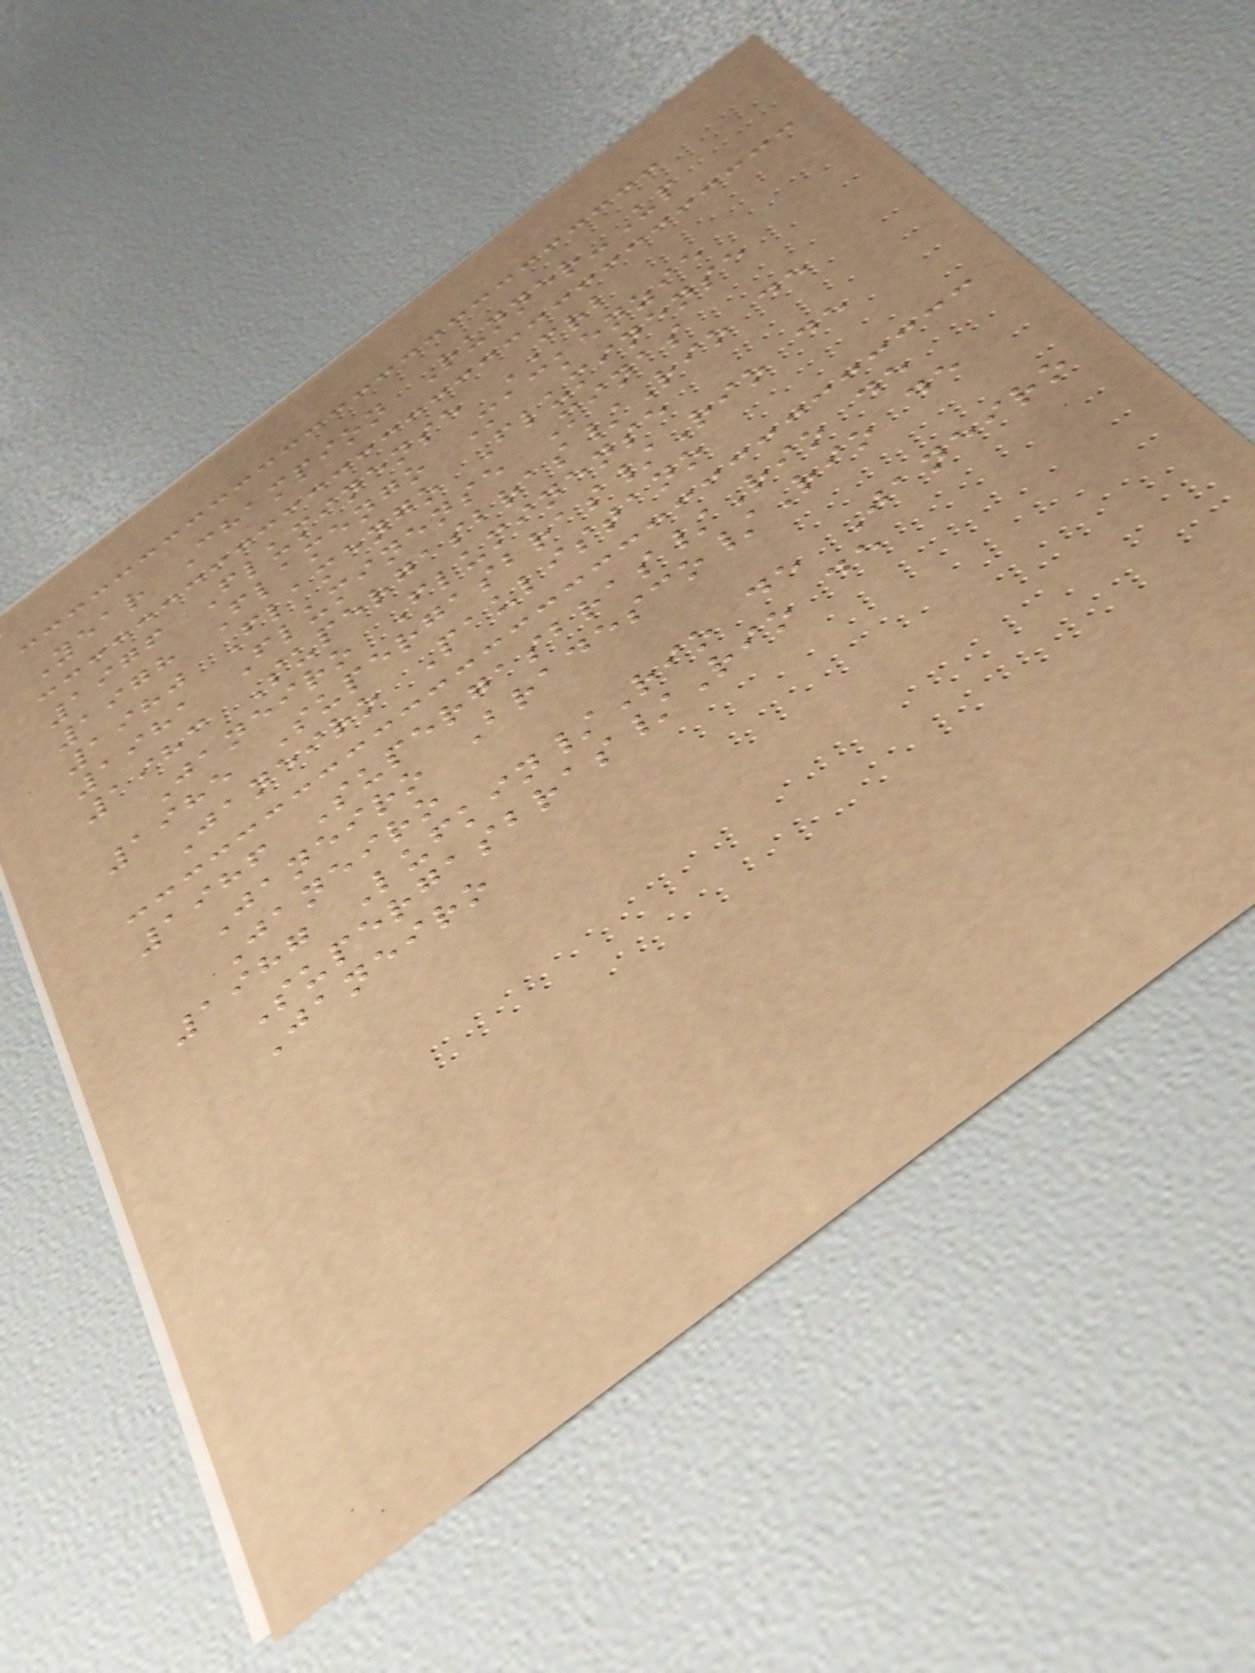Year Champion Runner-Up
1976 Fluminense CRB
1978 Flamengo Mackenzie
1980 Flamengo Fluminense
1981 Fluminense Minas
1983 Supergasbras/Rio de
Janeiro Fluminense
1985 Supergasbras/Rio de
Janeiro Paulistano
1986 Supergasbras/Rio de
Janeiro Bradesco/Rio de
Janeiro
1987 Lufkin/Rio de Janeiro
Supergasbras/Rio de
Janeiro
